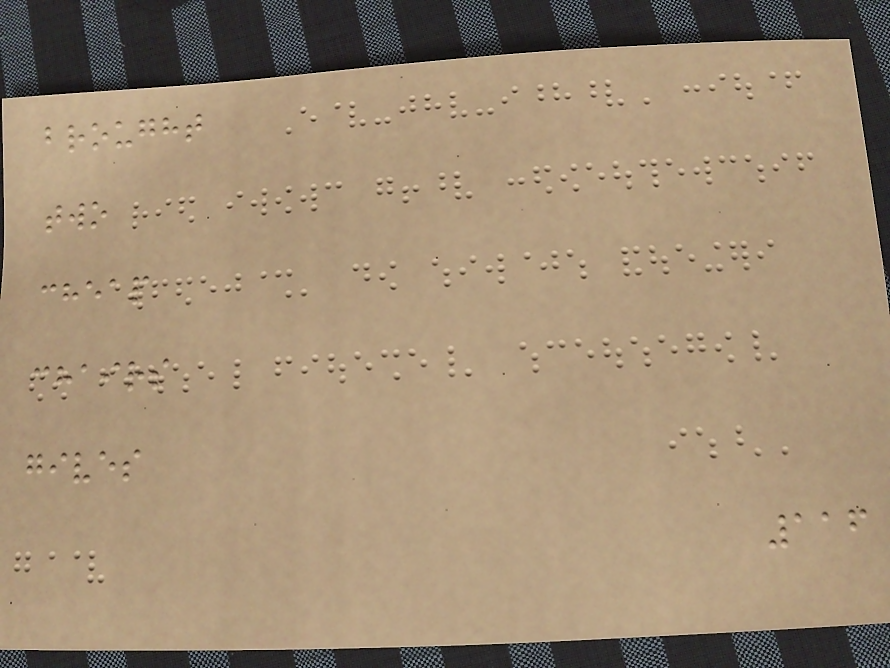brought
two
cheap
chairs
gives
116
